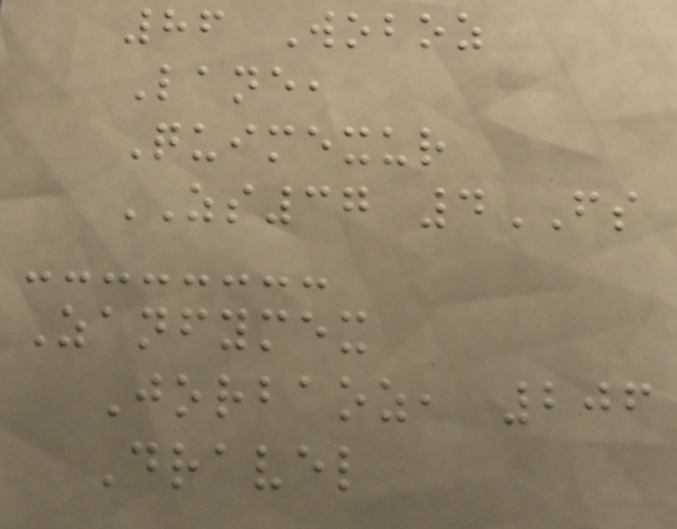86 Woboz
Lane,
Quimexur
ZS37 4FS
Zanfymex
Jorbaoz, 206
Dravel
